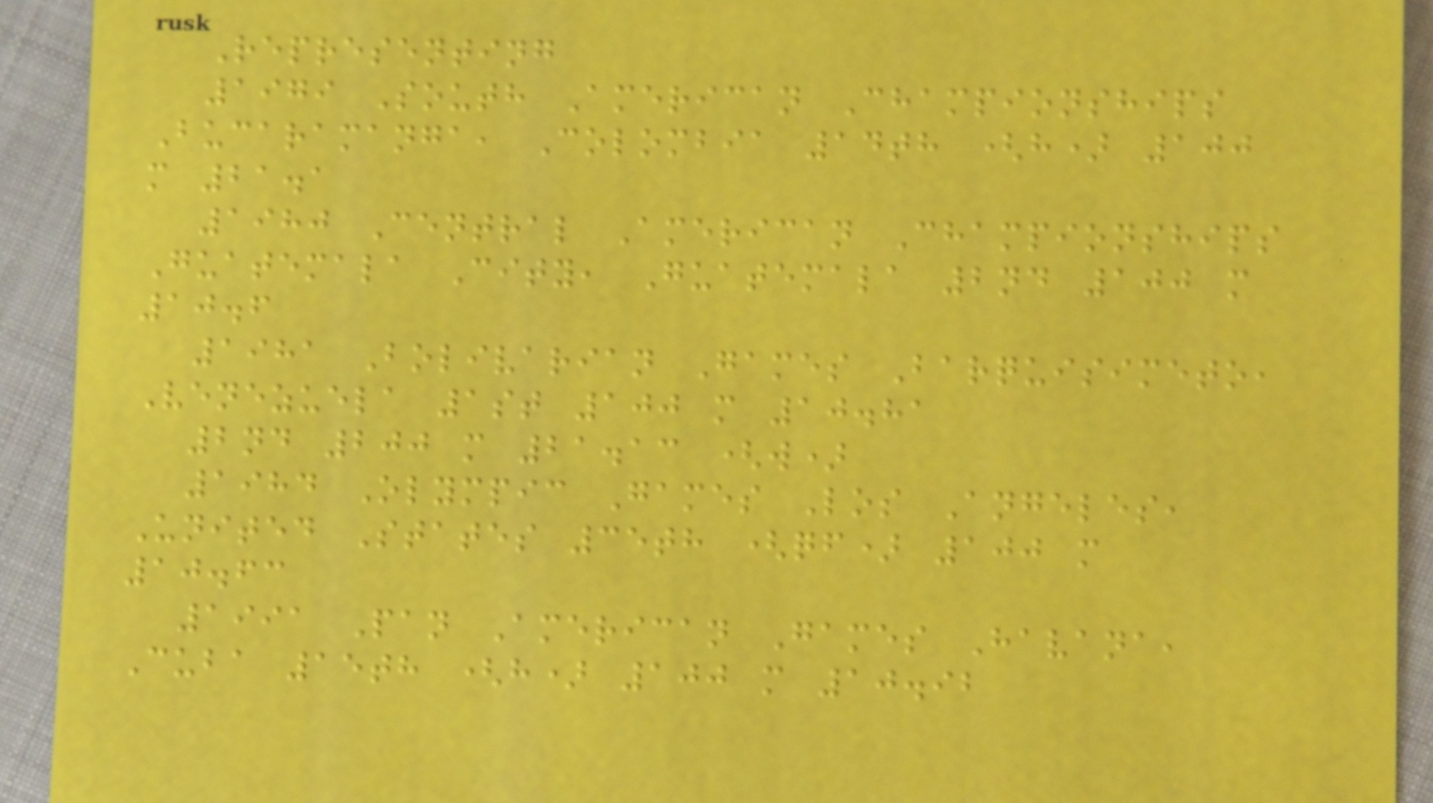Representing
1979 South American Championships
Bucaramanga, Colombia 14th (h) 100
m 21.1
1980 Central American Championships
Guatemala City, Guatemala 2nd 100 m
10.6
1981 Bolivarian Games Barquisimeto,
Venezuela 1st 100 m 10.81
2nd 200 m 21.13 (w)
1984 Olympic Games Los Angeles,
United States 35th (qf) 100 m
10.63
1991 Pan American Games Havana,
Cuba 15th (h) 100 m 10.92
